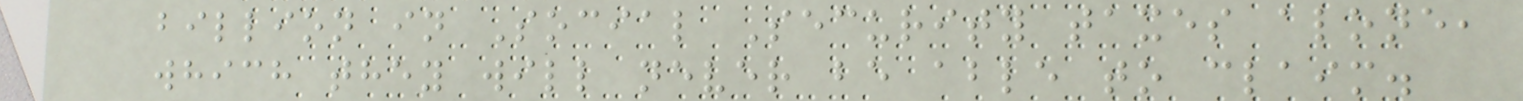billion in Social Security taxes alone,
which they will never be able to claim.
